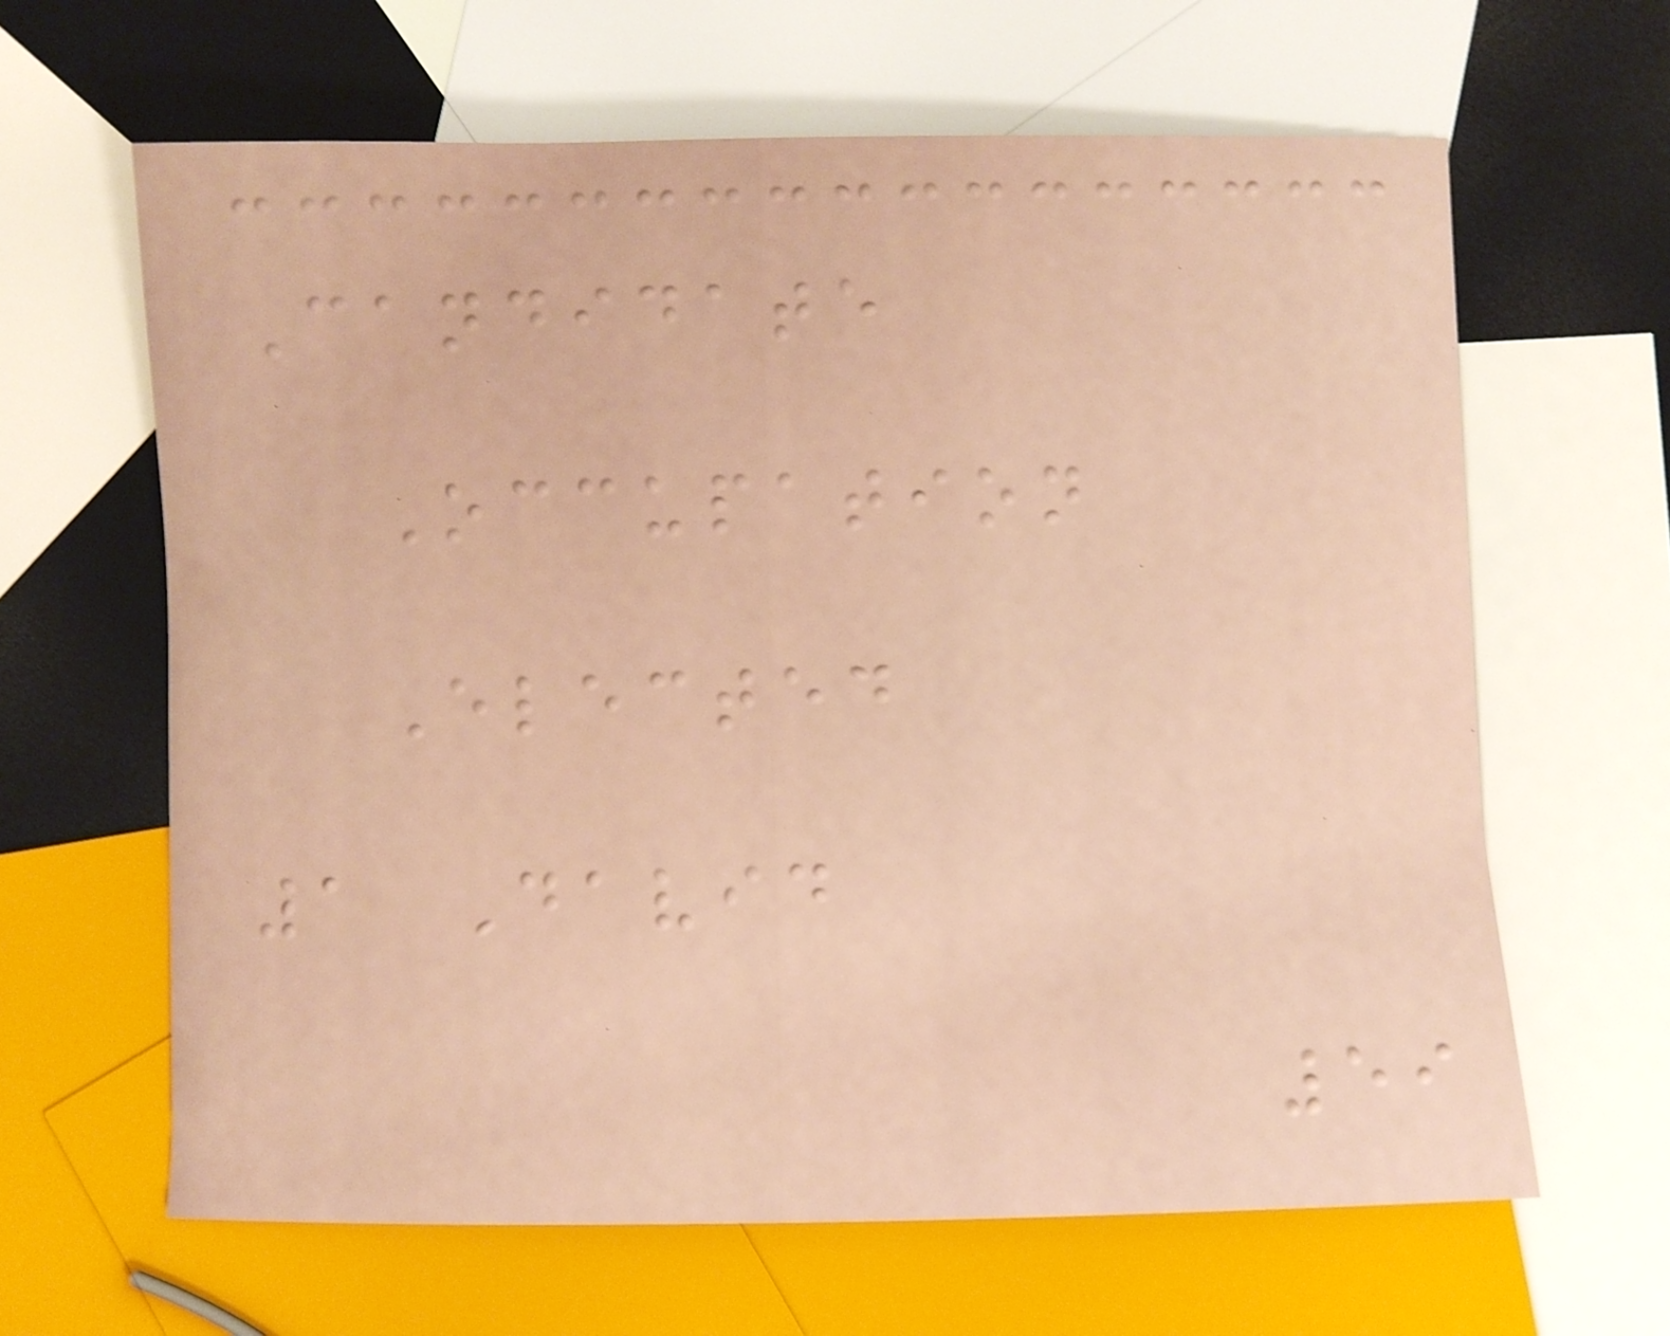Candidate
Occupation
Elected
1 David
59
